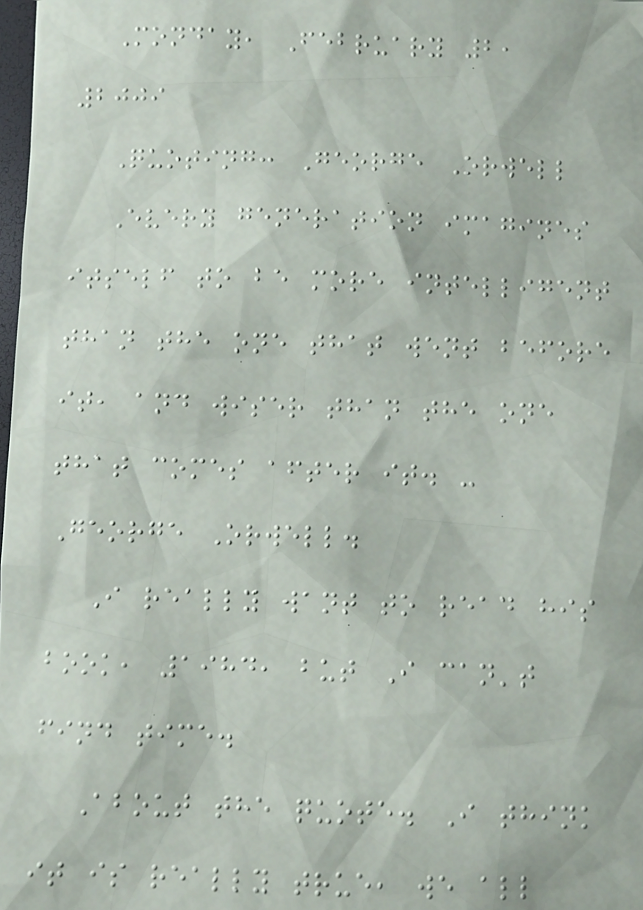Monday, February 2,
2009
Quoting: George Orwell
Every generation imagines
itself to be more intelligent
than the one that went before
it, and wiser than the one
that comes after it. -
George Orwell.
I really want to read his
book, 1984, but I can't
find time.
About the quote. I think
it is really true, we all
